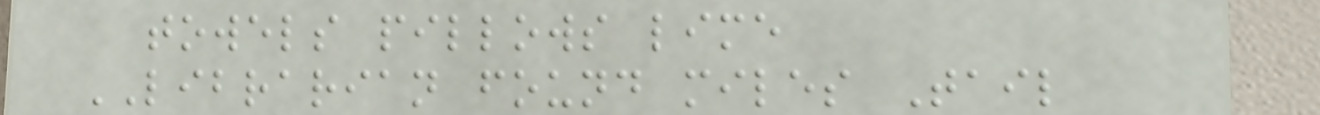towels pillows lime
LIBRARIAN found miles Tail
